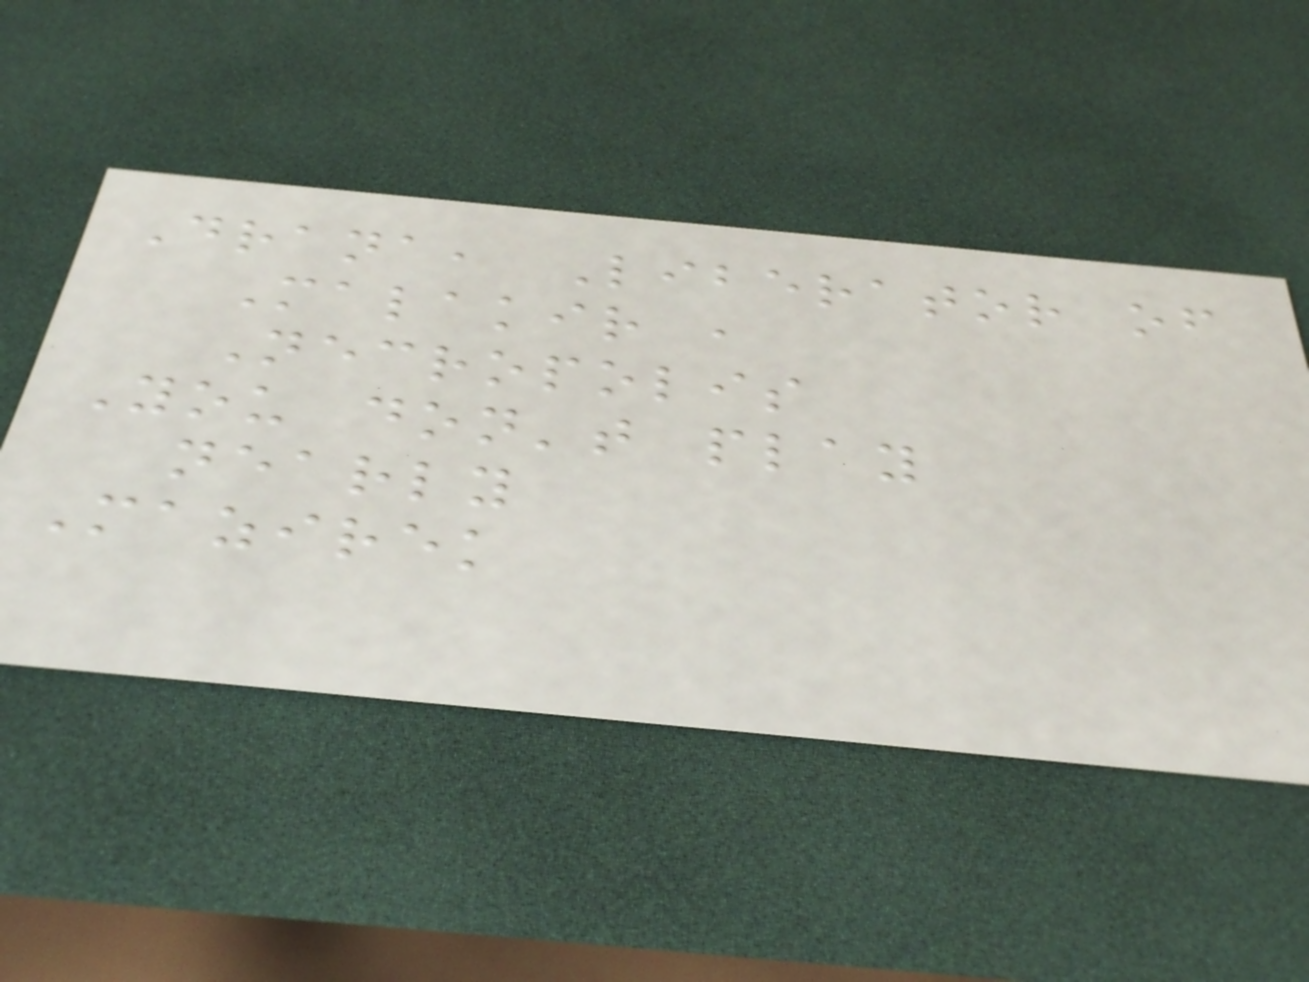Drana, Liberator of
Malakir ,
Necropolis
You don't play
nearly
Mazirek
